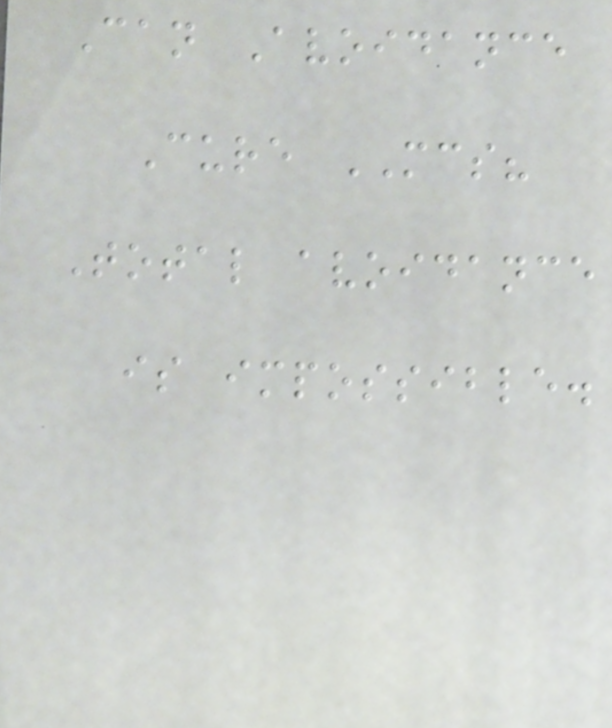Can Avoidance
Cure MCS?
Total avoidance
is impossible.
